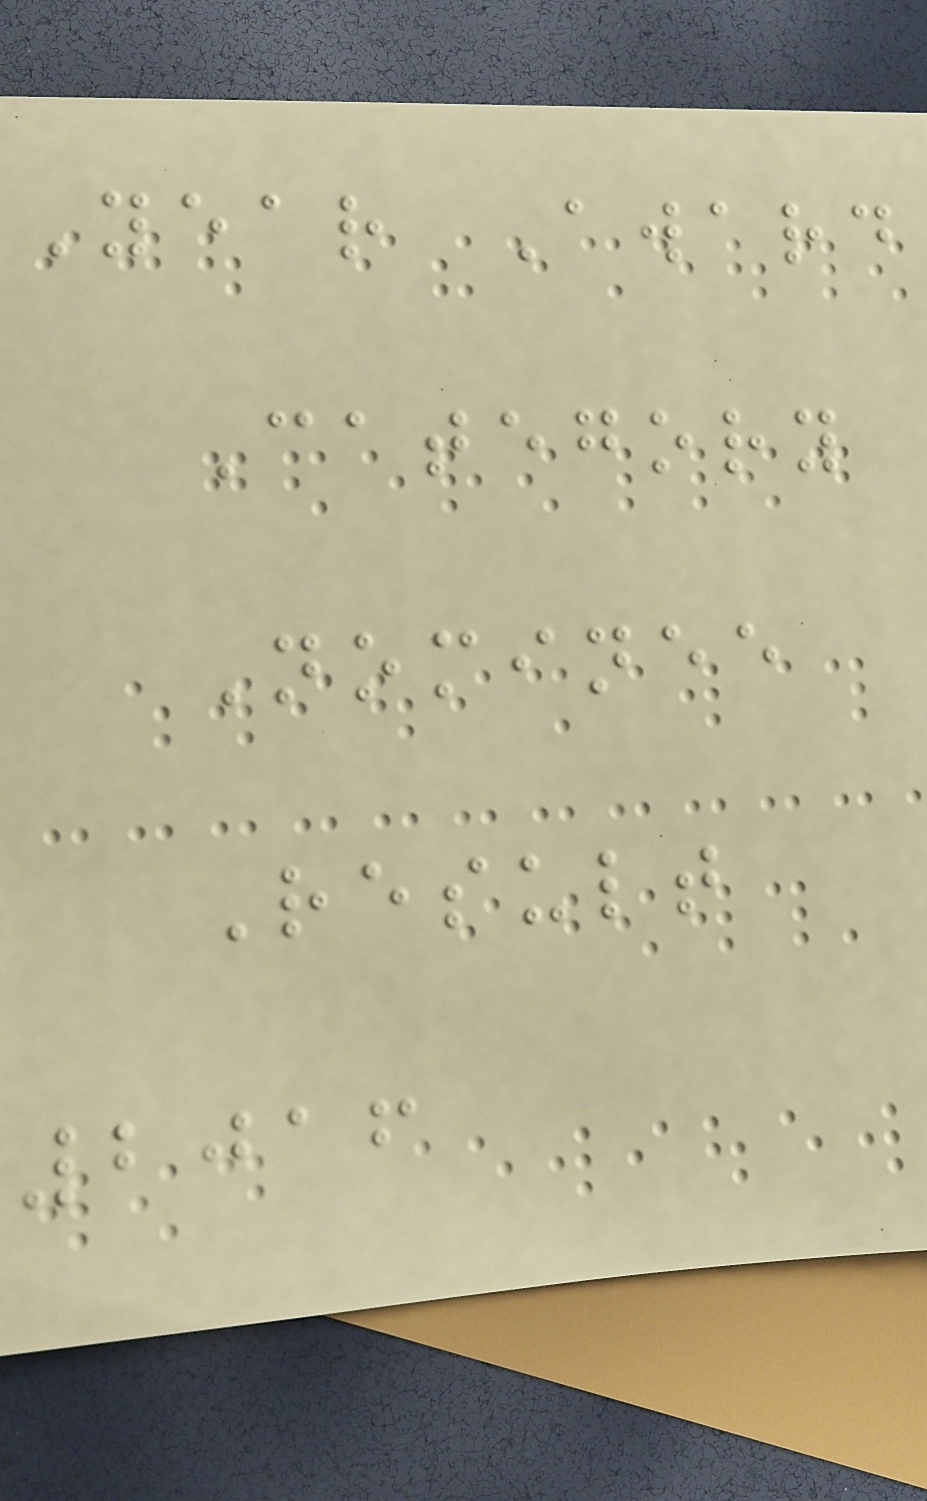Year Award
Category
Nominee
Result
2016
